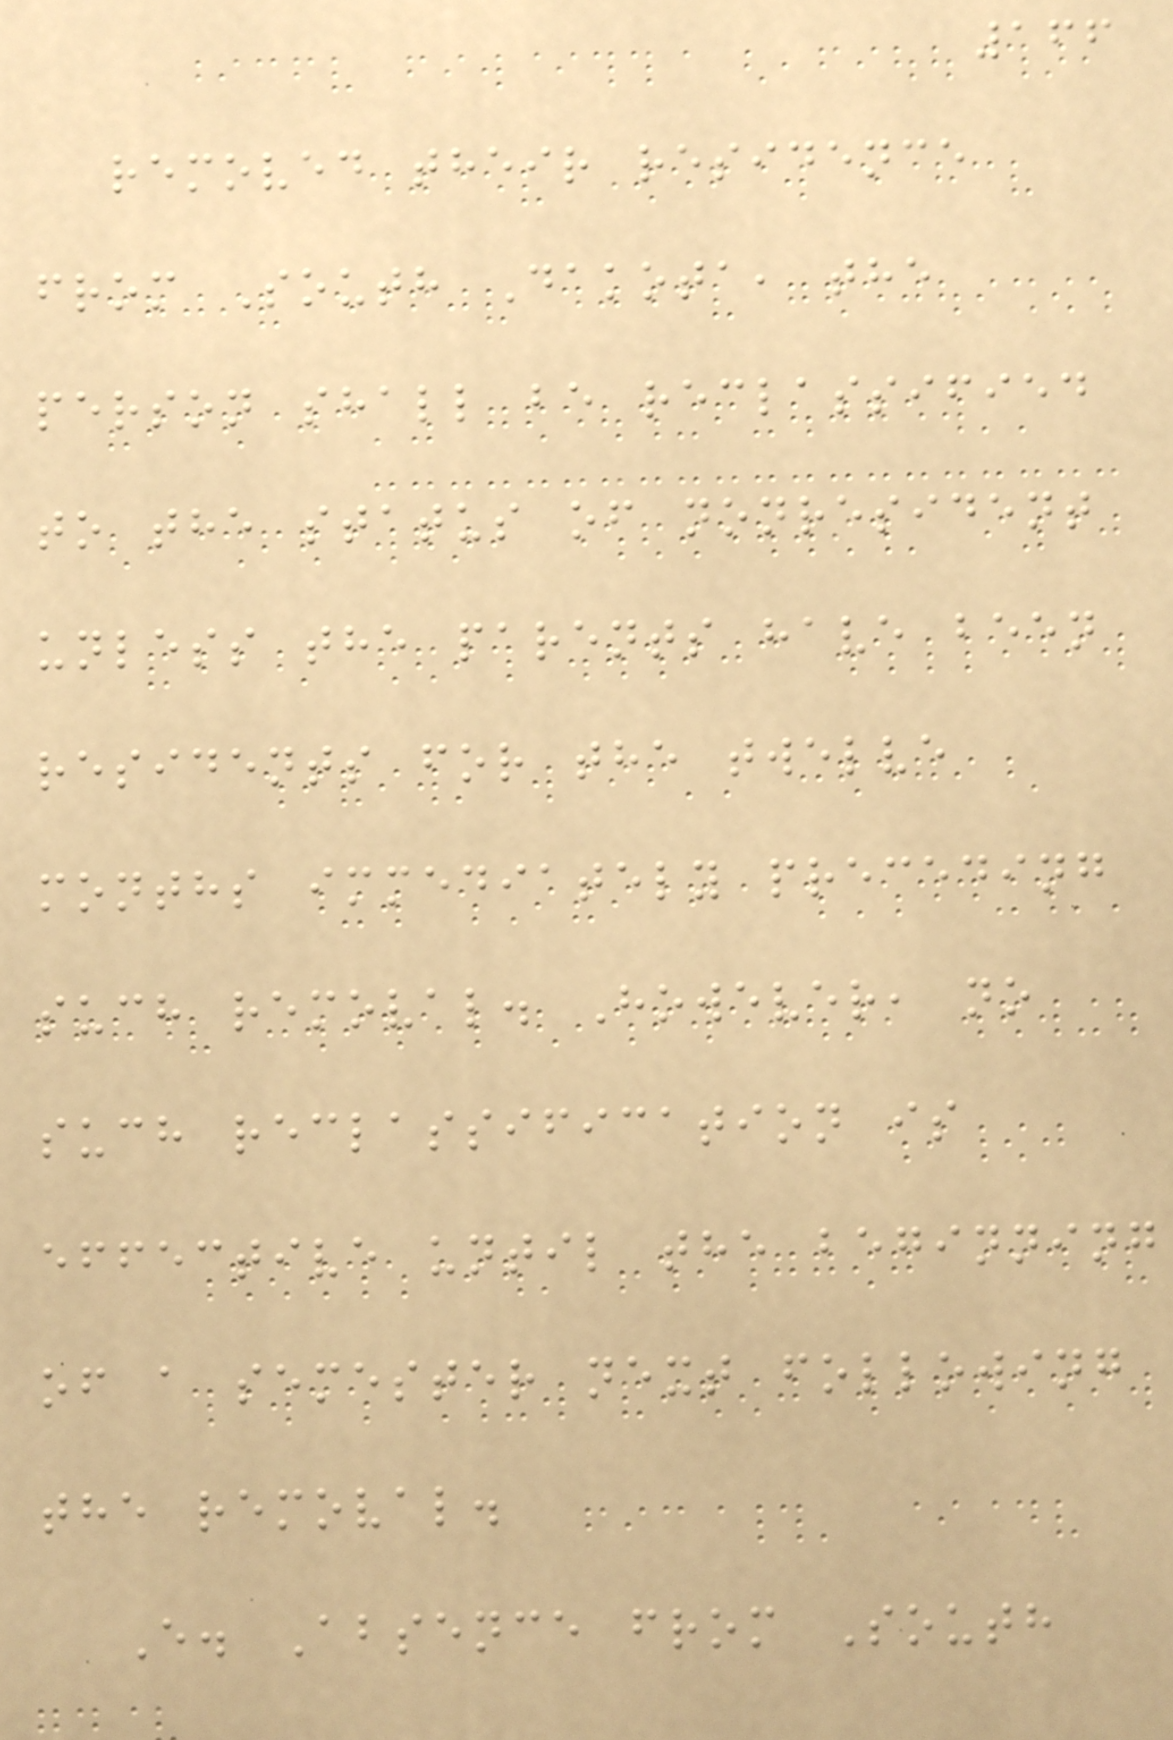166
removed their residence
from South Dakota, the
person shall be reclassified
to the status of nonresident
unless the parents have been
residents for the twelve
months immediately preceding
such removal. However, no
such reclassification is
effective until the beginning
of a semester next following
the removal.
E. Absence from South
